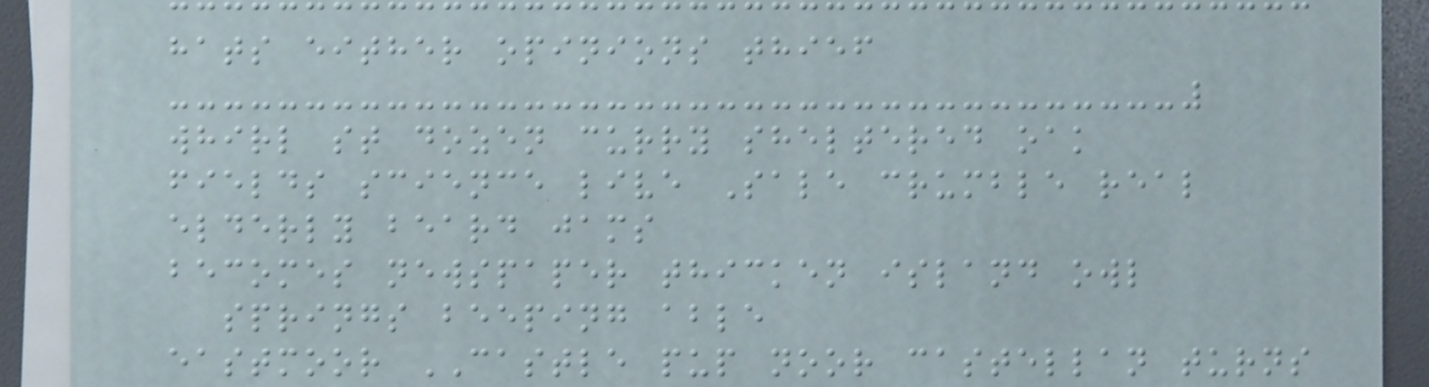hats either opinions thief
whirl st dozen curry sheltered oak
fields science live Sale crumble real
elderly beard jams
becomes newspaper thicken island owl
springs beeping able
eastmoor CASTLE pup noor castellan turns
